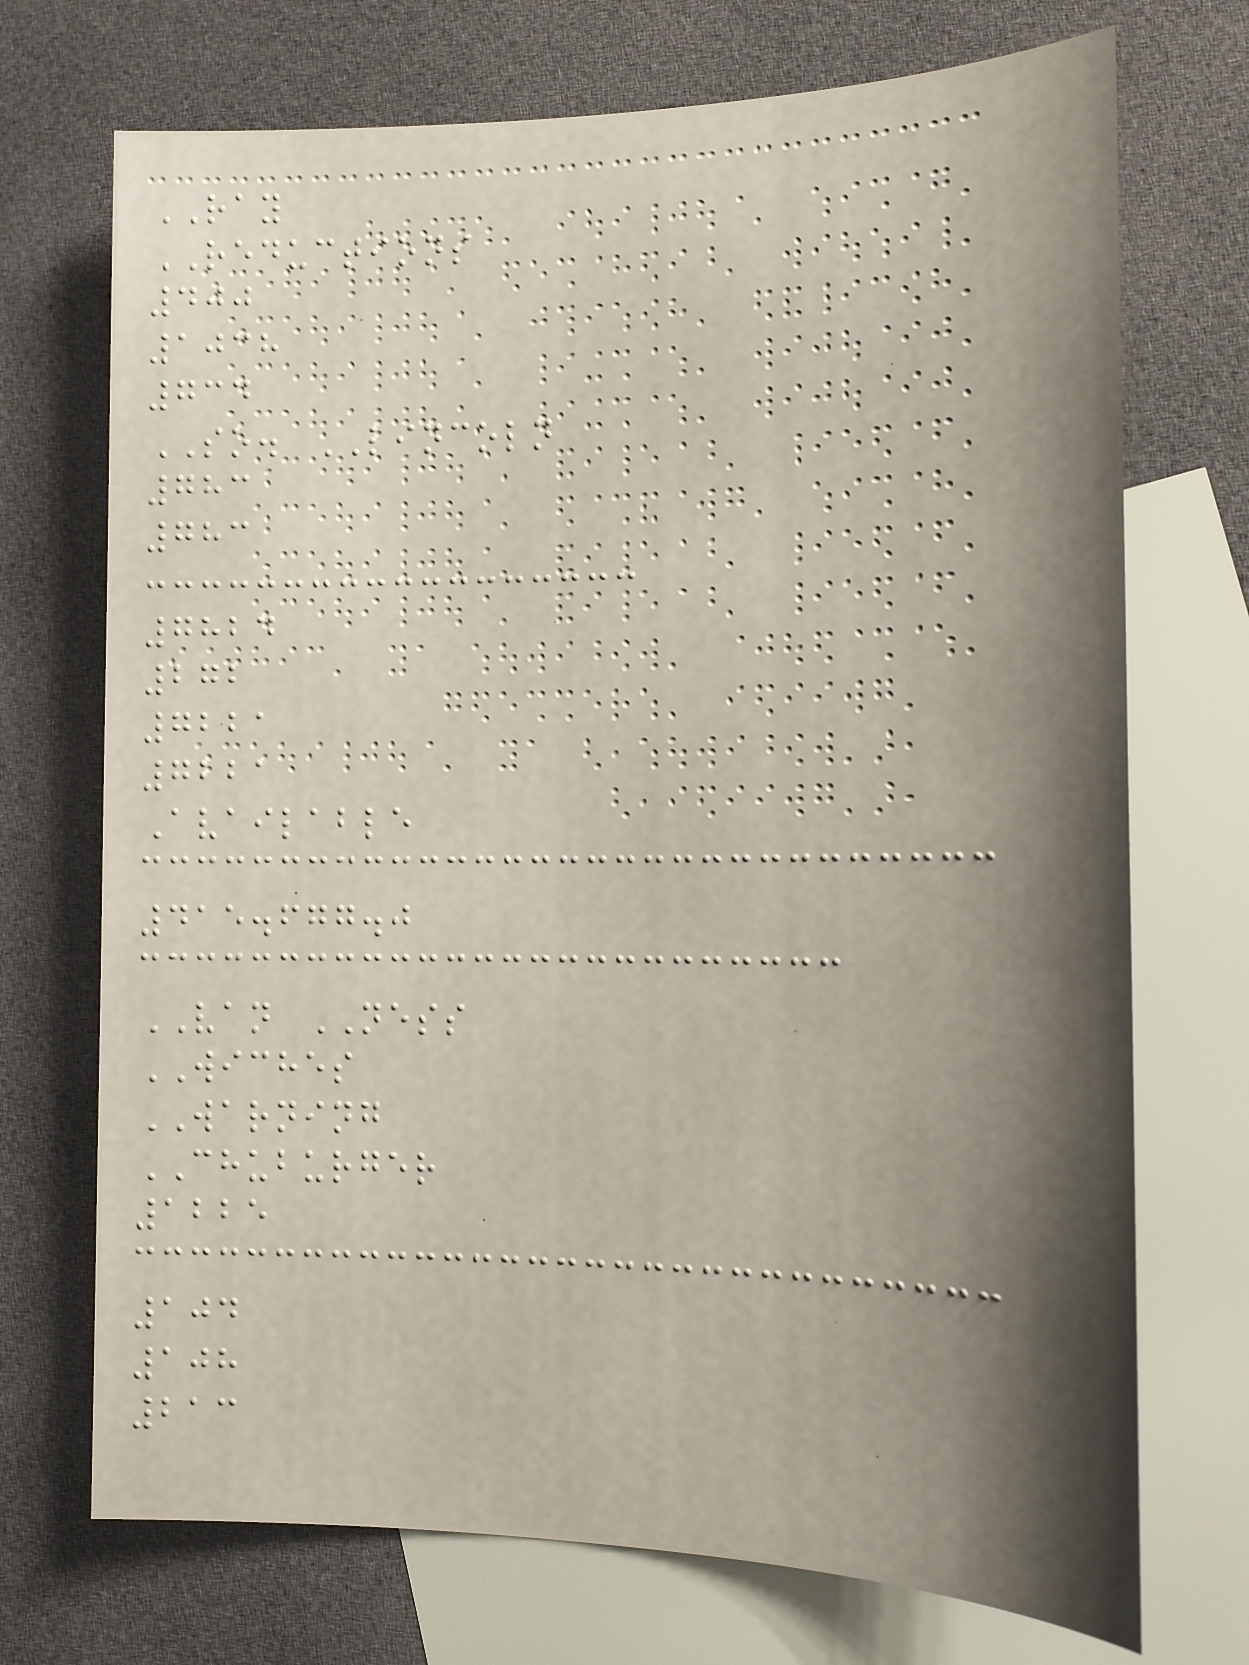RAY
REDUCTIONS
400
1038
734
SO. LINCOLN
783
783
7824
272
7221
7221
Available
415.677.0
VAN NESS
WICHES
WARNING
CHUBURGER
1225
104
108
213
